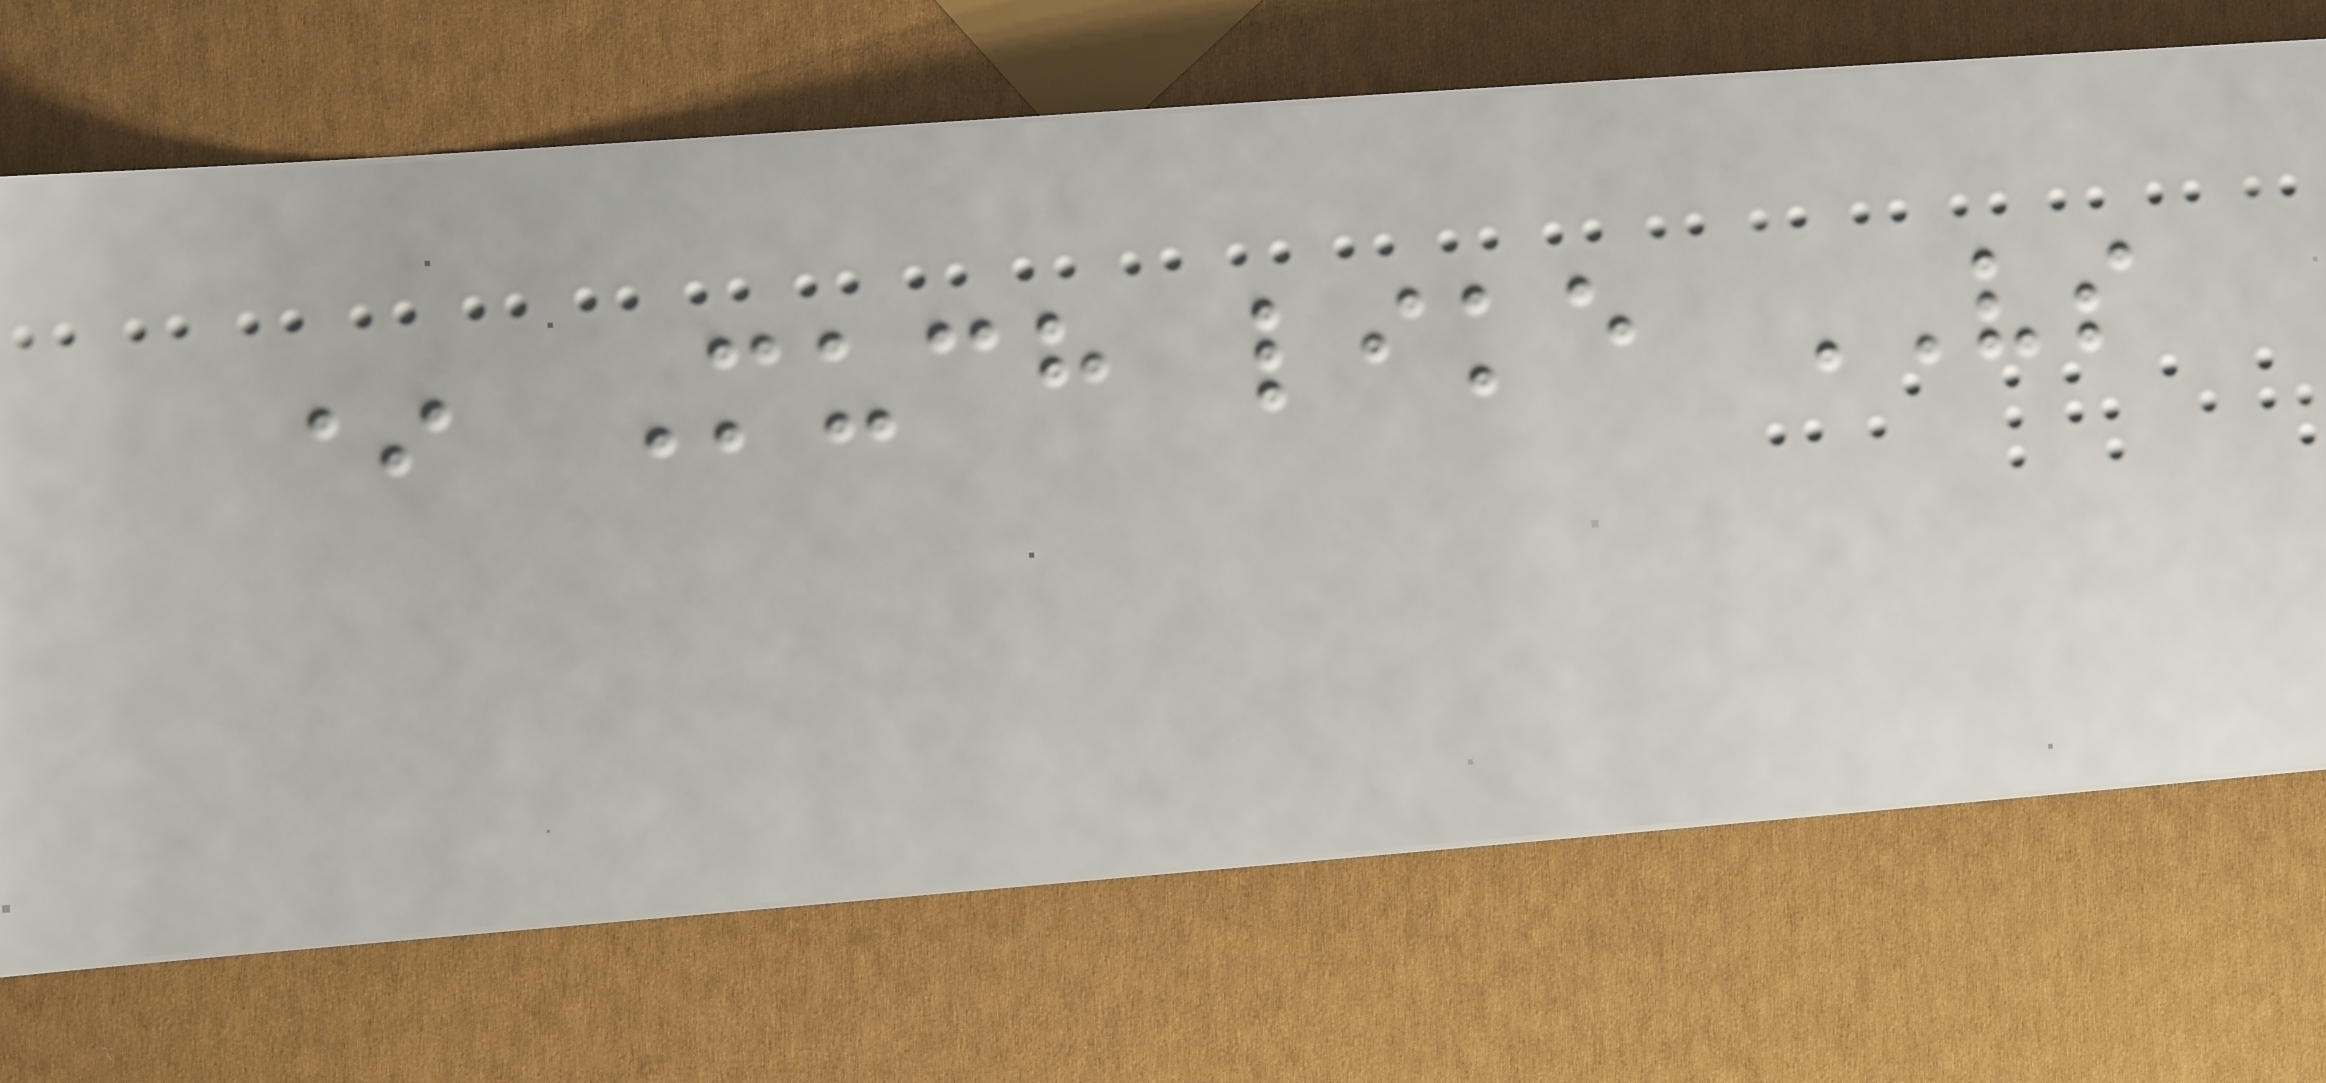* Much like VS
